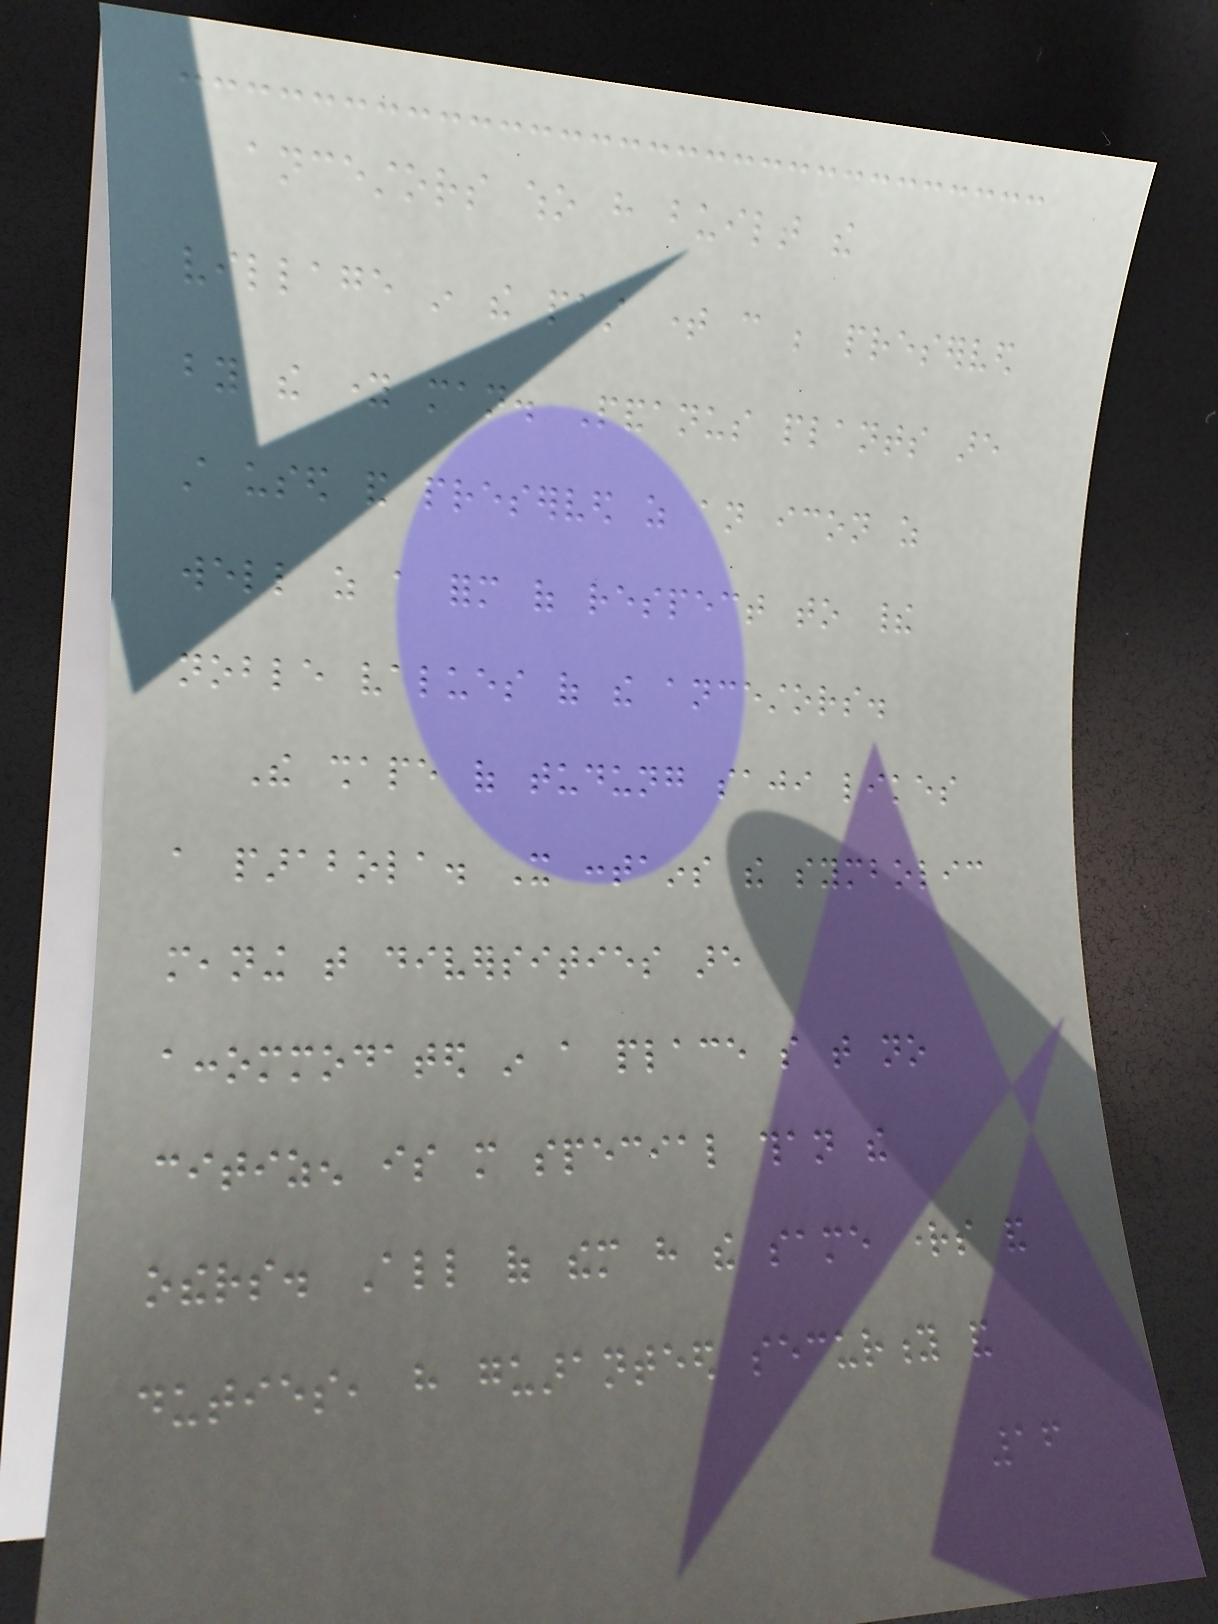ancestors who have built the
village in the past time can be preserved
by the young man. Pandanus plants are
still used and preserved as an icon as
well as a form of respect to their
noble values of the ancestors.
The shape of tudung saji likes
a parabola. It contains the symbolic
meaning that diversities are
accommodated in a place so that no
citizen is more special than the
others. All of them have the same rights and
duties, have guaranteed security and
16
